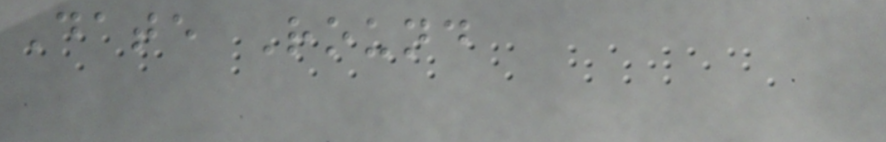Date Round
